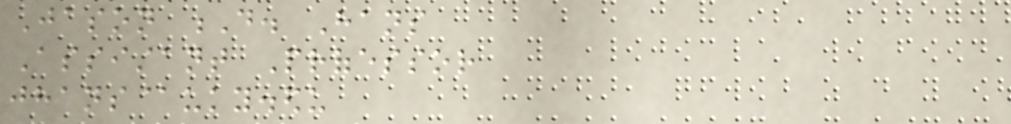Jason D. Hans
Assistant Professor
jhans@uky.edu
